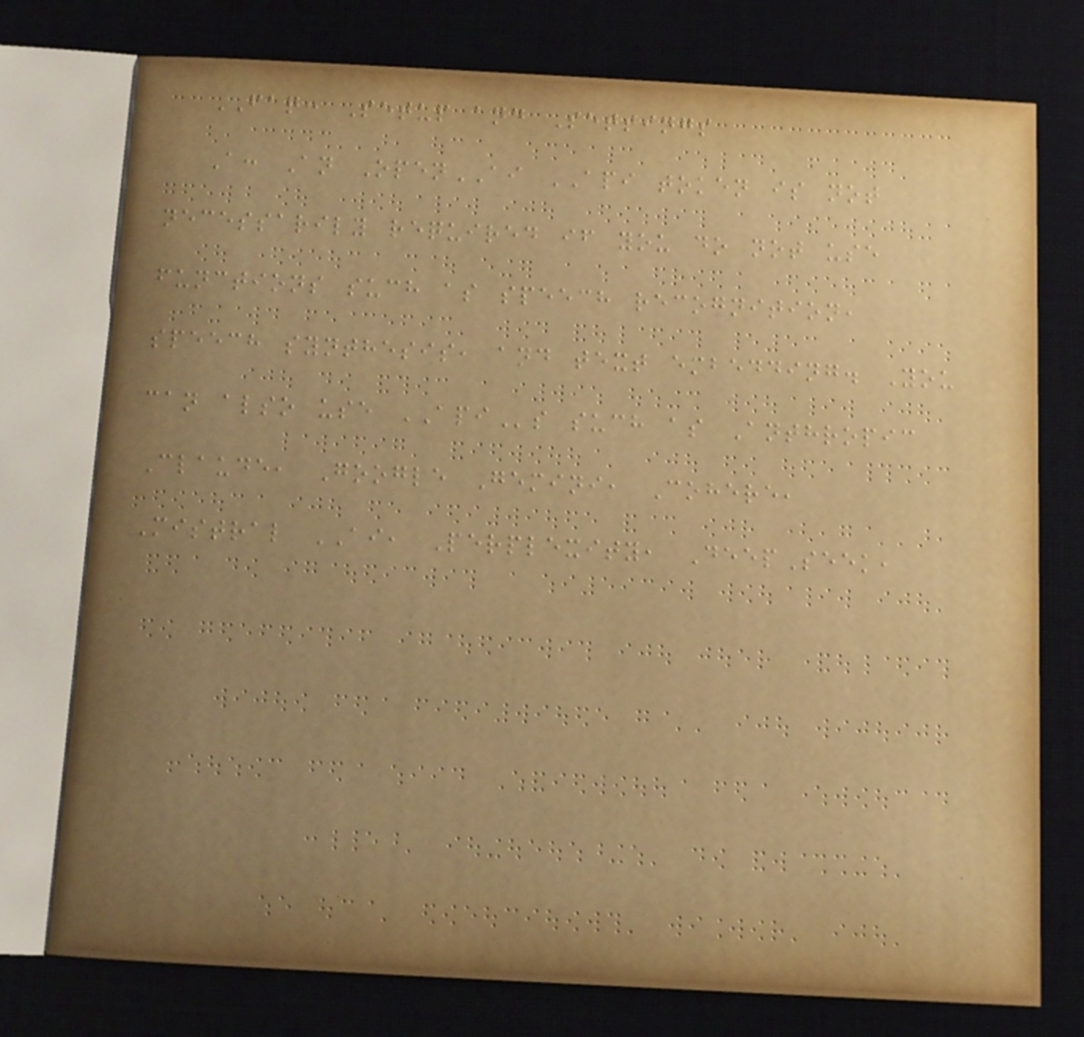FAQ: Setup and Settings
A: An OpenAI API token is not
necessarily required if you do not use
functions such as speech recognition,
speech synthesis, and text embedding. You
can also use APIs such as Anthropic
Claude, Google Gemini, Cohere,
Mistral AI, Perplexity, DeepSeek,
